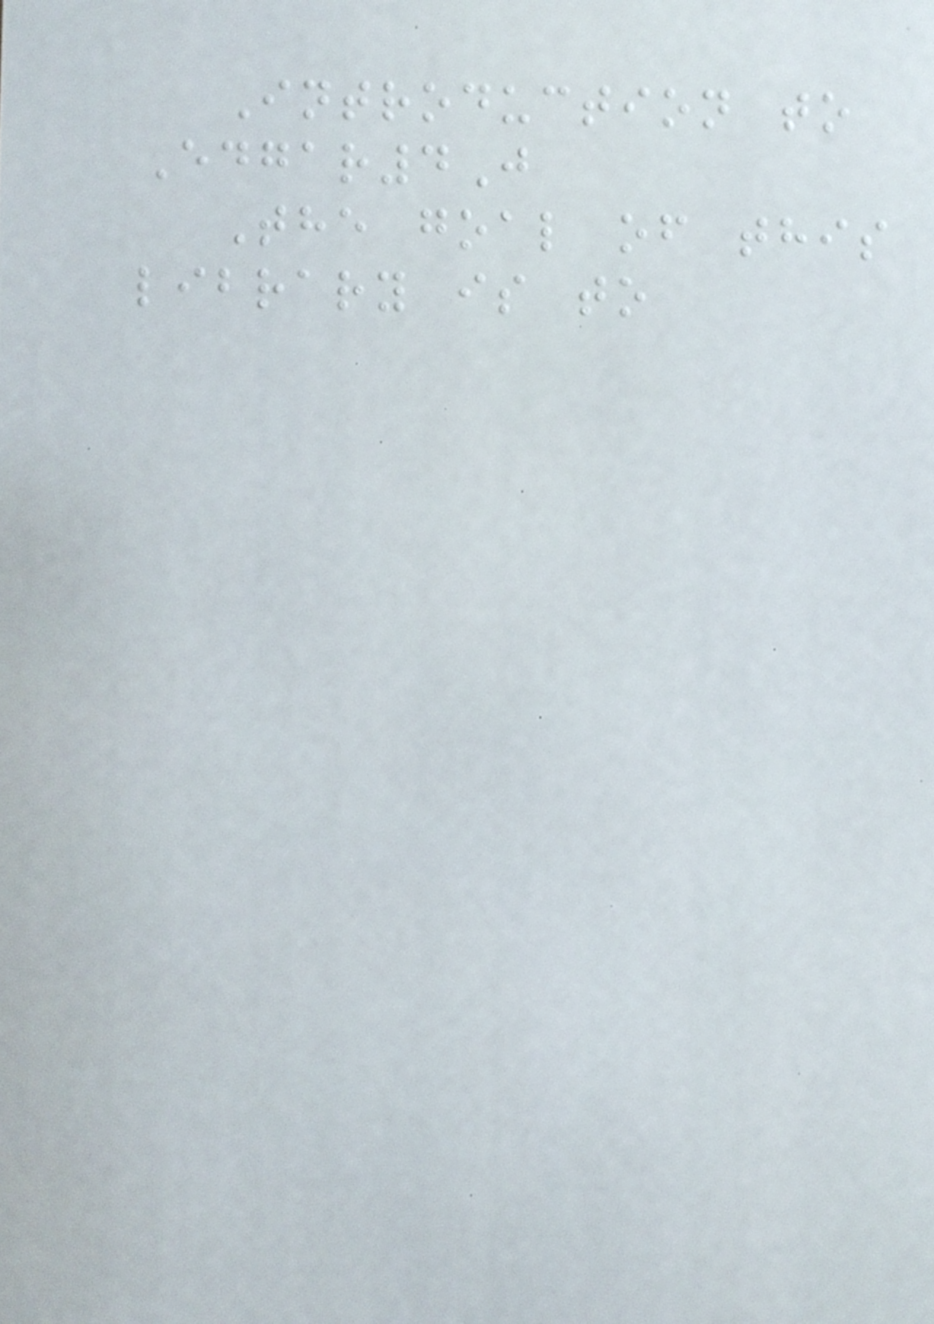Introduction to
Edgar4J
The goal of this
library is to
